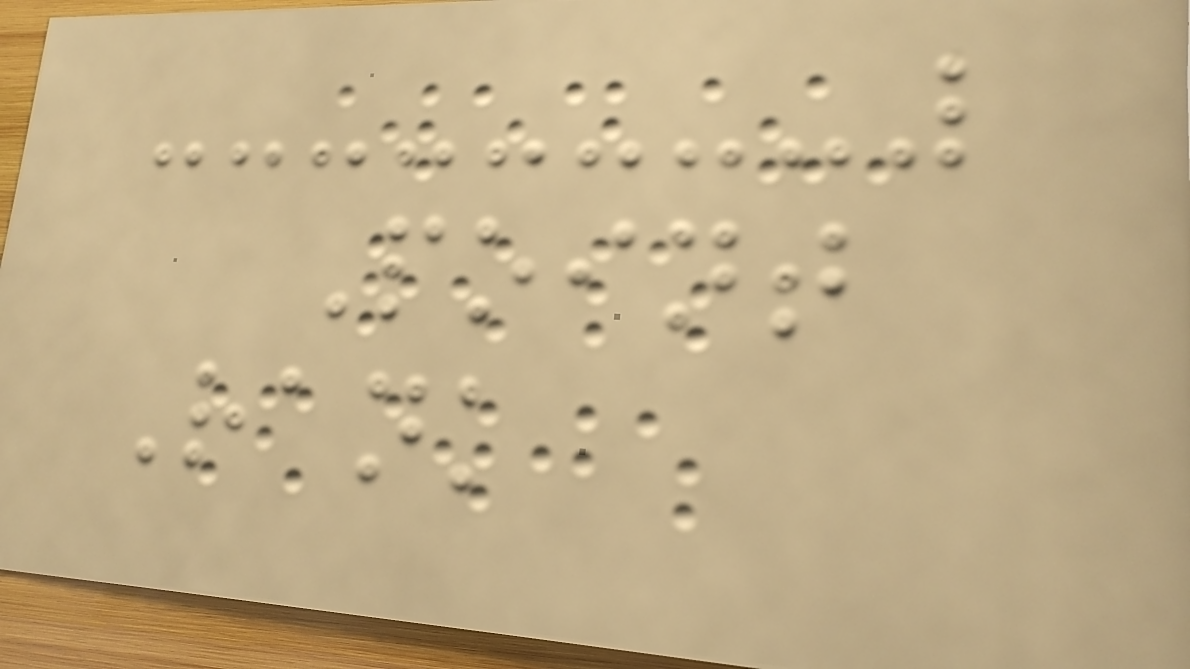Point
Rank
